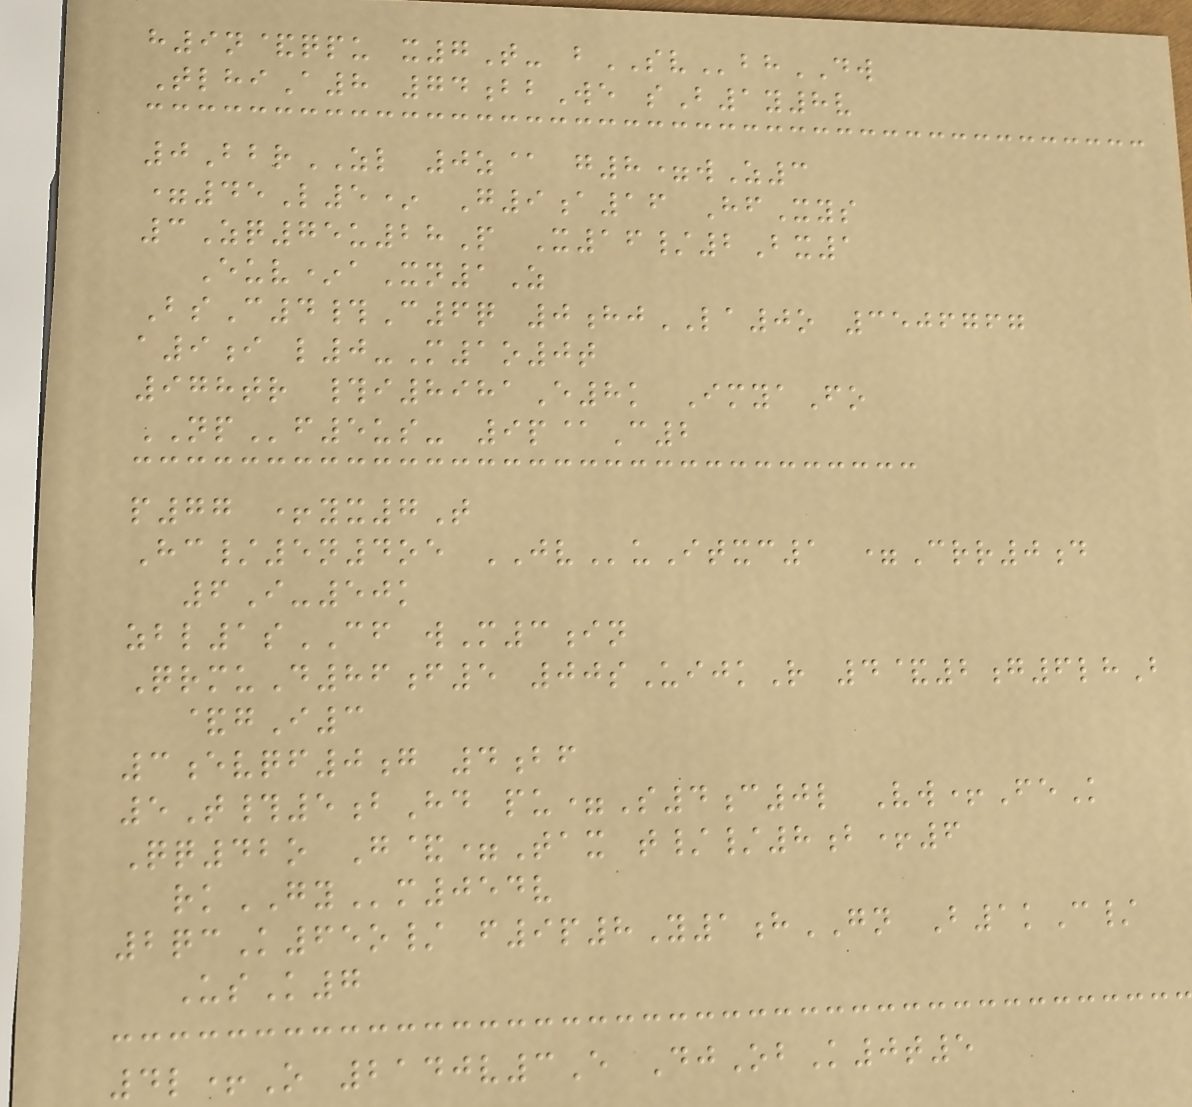h9n&qpu x7T- bSVbhDW
TlhiA8 74bbWe sB1y8v
0BbrZL 0z@ g8=wZ3
=45L5* G9a16 HfXys
3Zq75u28P X16/2Bx1
Euv*aXn1Z
BsC4#C6q 0hjLA0o 3506767
a9i l0-M1o0t
978tr #i8981E8k ImyaFo
NPf5us- 9p@C2
p77 +yx7T
Hc/5n4oe JVuItxc1 =Crr0d
6I-50k
zbl1sCF wM3in
QrmuD86f5 00sUijkR 4&2g6lhB
&gI3
3evqf0g 4bf
5T#5bHd pu=S4c0l Vw+FeK
Qq42o G&=Tax t//8b+6
rkGYm054v
2qcK65o/ f9p8Y1hGN B1kC/
UsK7
4l+O 2140v3E DjObK0t5
